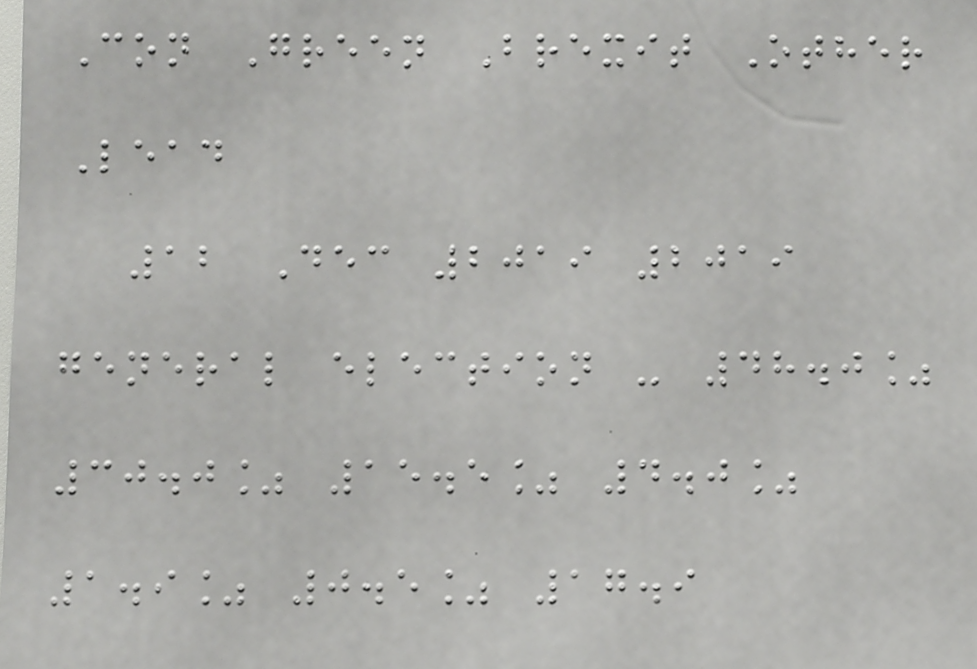Con Green Brexit Other
Lead
12 Dec 2019 2019
general election - 48.0%
30.0% 15.5% 4.0%
1.9% 0.5% 17.9
